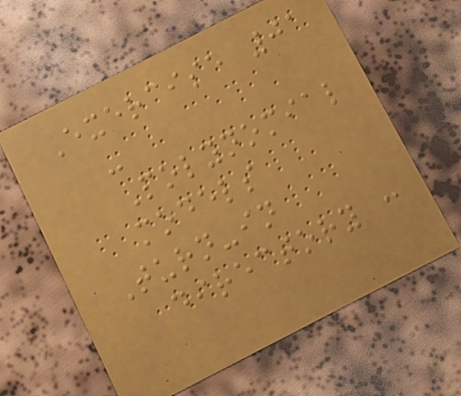Exercise 01
-
Polynomial
models
Turn-in
directory :
